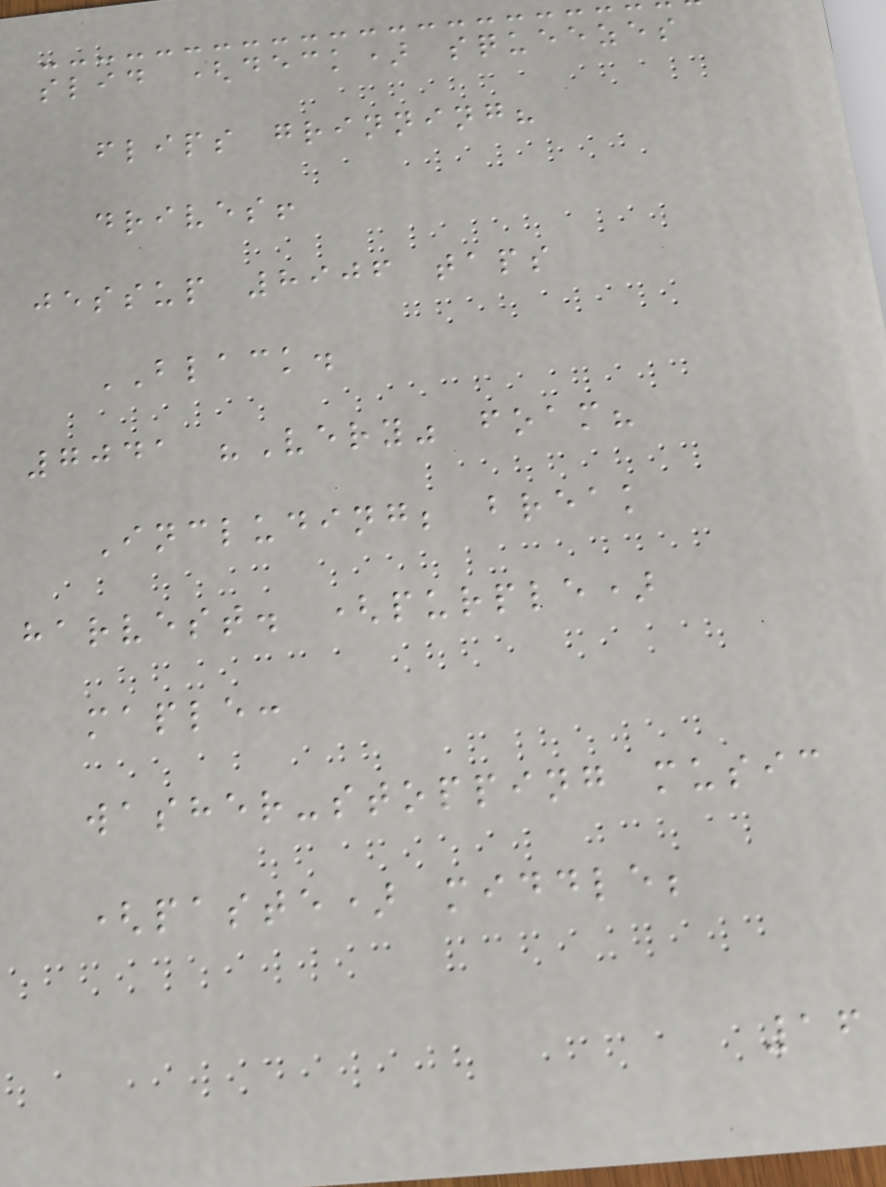slid (deck) squeezes
flips grinning?
drives!
jessup 8906 taps
BLACK.
7041 "Very" foam?
Including; break
harvest. (purple)
maple:
washer-stopping music
(paste) middle;
16
